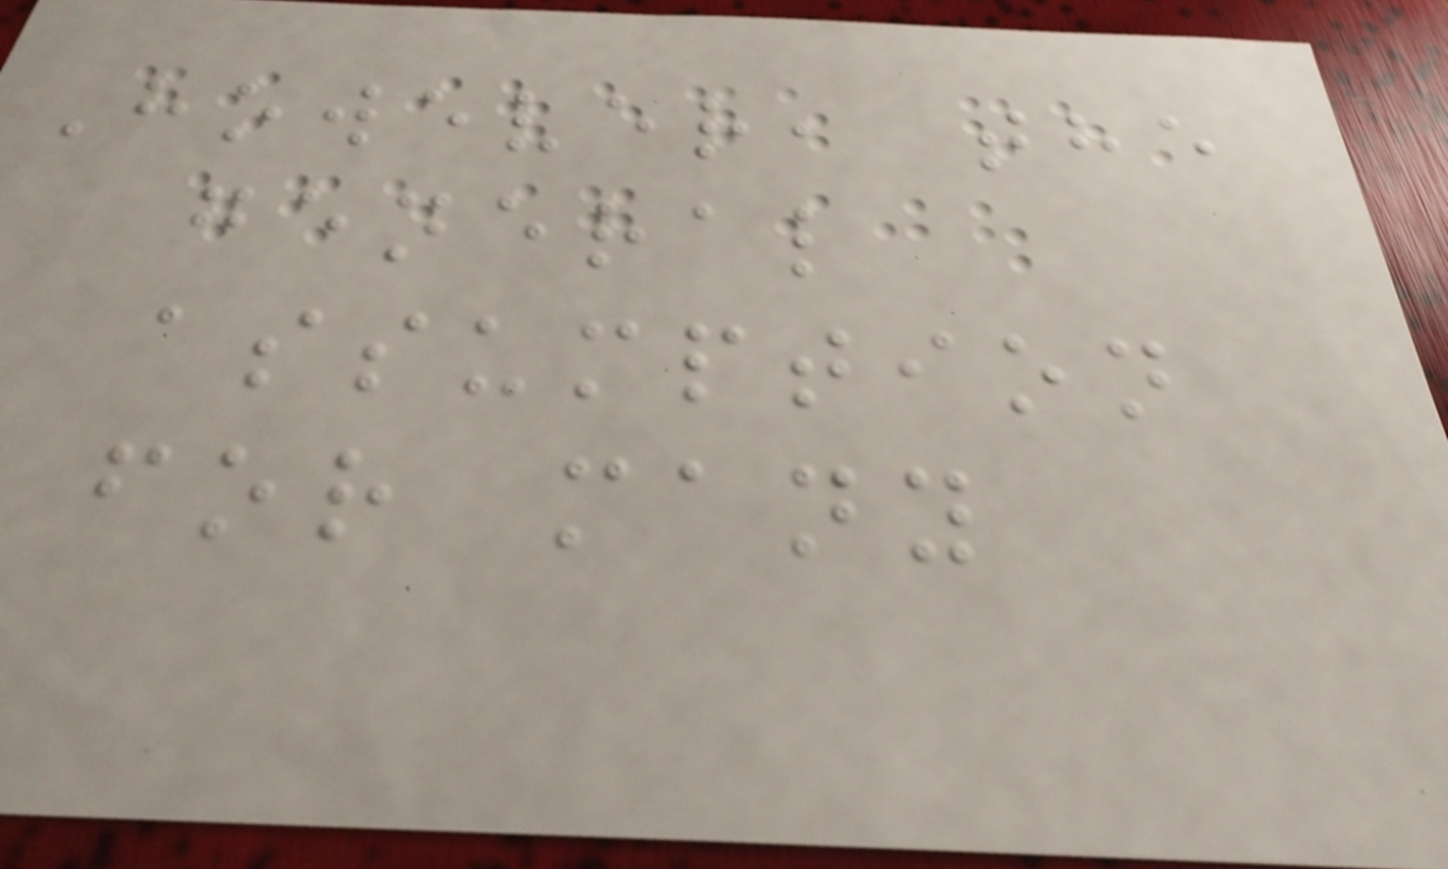However, the
general
assumption
for many
